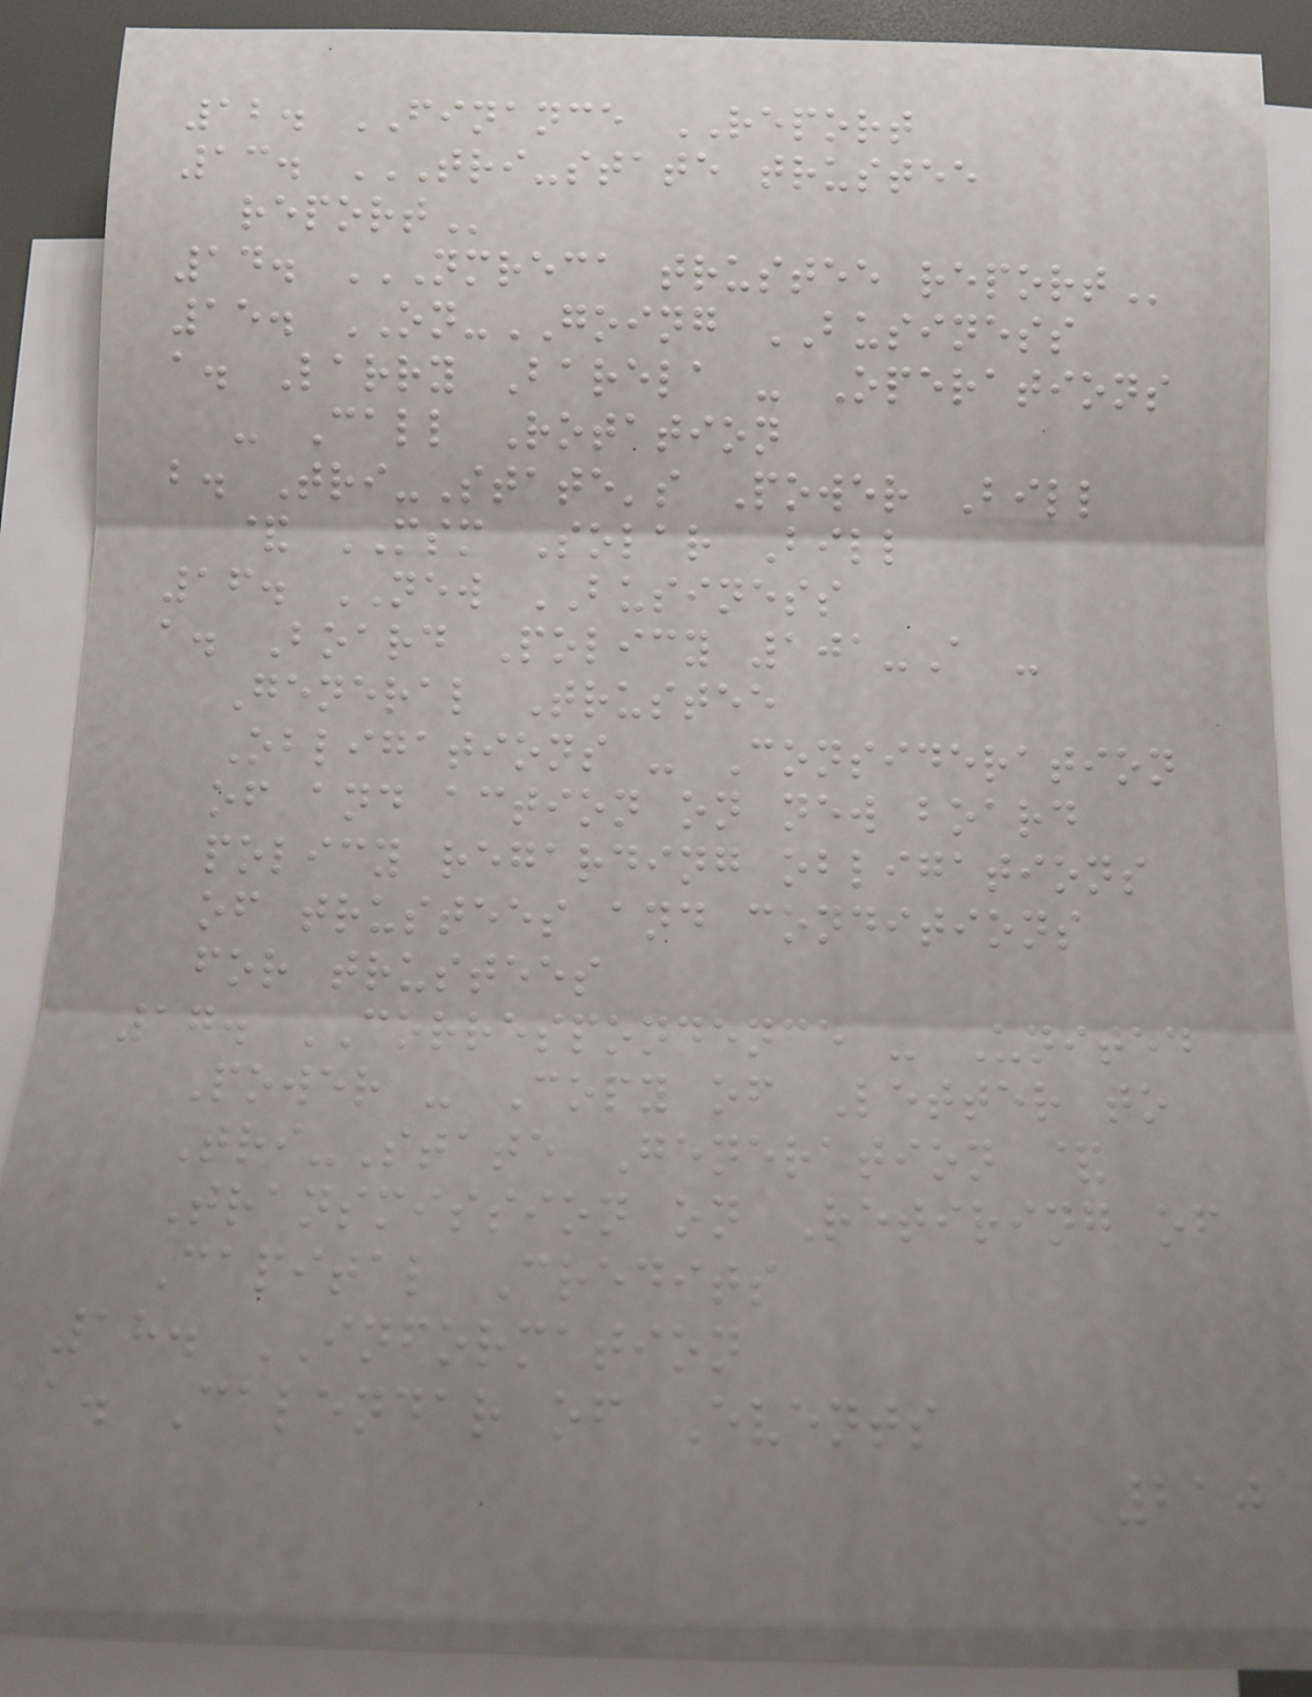12. FINANCE REPORT
13. TRI-STATE TRUSTEE
REPORT
14. NMRECA TRUSTEE REPORT
15. ON-GOING BUSINESS
a. Larry Barela - Operations
- Call Rotation
b. Tri-State's Power Bill
& MSM Solar Bill
16. NEW BUSINESS
a. Board Policy 101-A -
General Trustee
Obligations - Consideration
of and action on new board
policy regarding obligations
of trustees and conditions
for trustees
17. CORRESPONDENCE - United
Power - Copy of Letter to
Tri-State Generation &
Transmission on Retiring of
Capital Credits
18. INFORMATION
a. Calendar of Events
210
